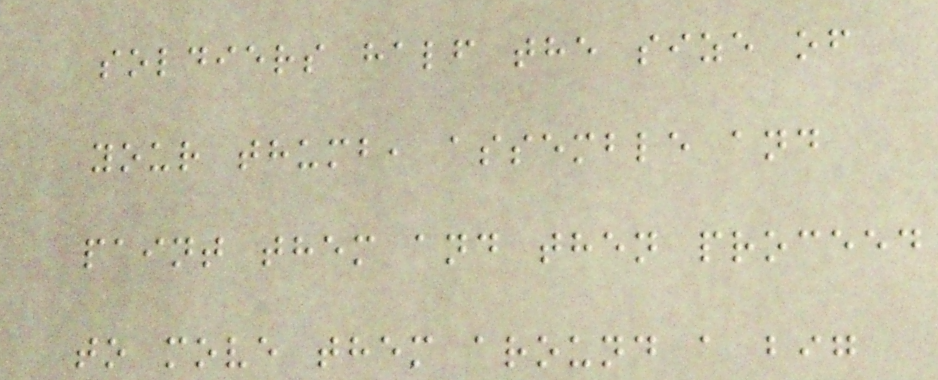soldiers half the size of
your thumb, assemble and
paint them and then proceed
to move them around a big
